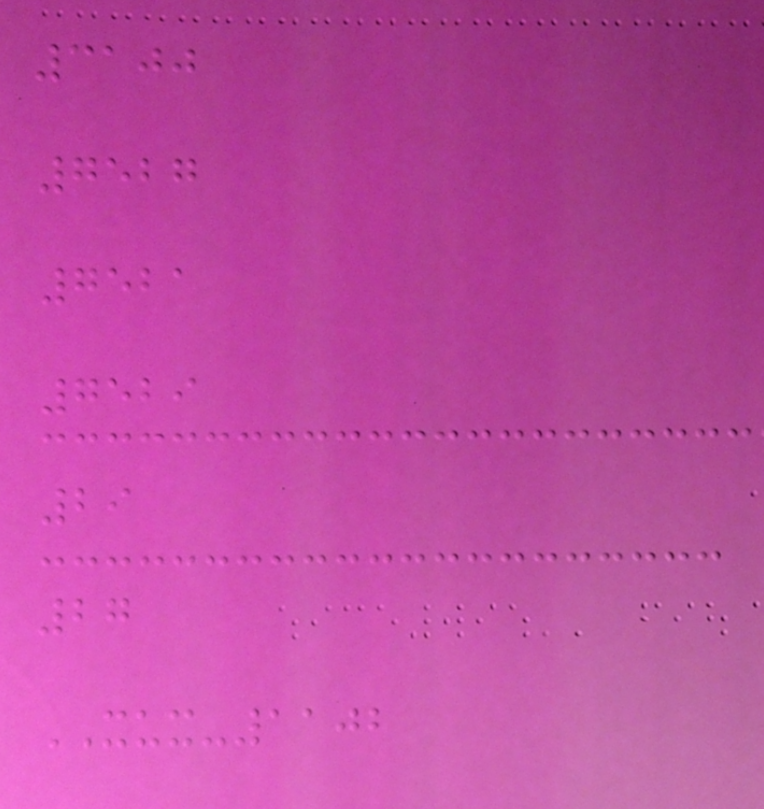3100
7527
7521
7529
29
27
XUX-1102
